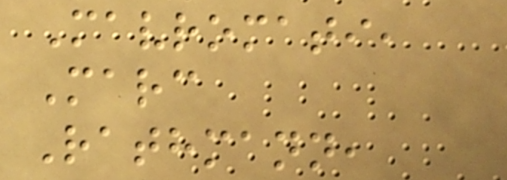Mavromati,
Marc
Rathmann,
